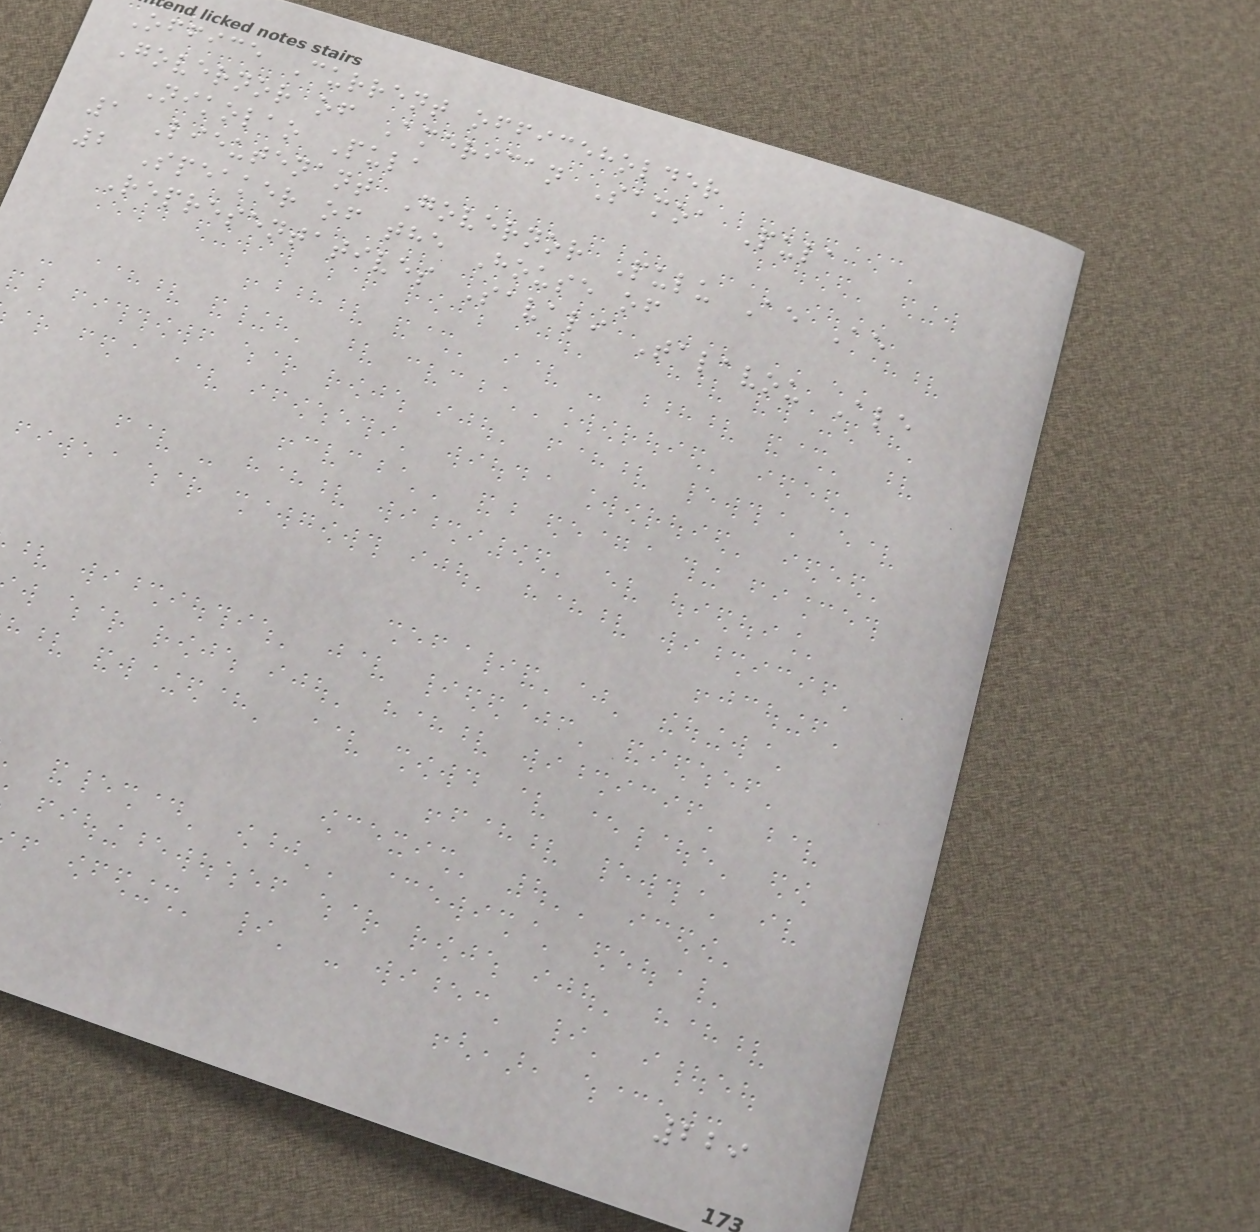Office Current officeholder
Governor of American Samoa Pula
Nikolao Pula
1 Lieutenant Governor Pulu Ae Ae
2 Speaker of the House of
Representatives Savali Talavou Ale
229
